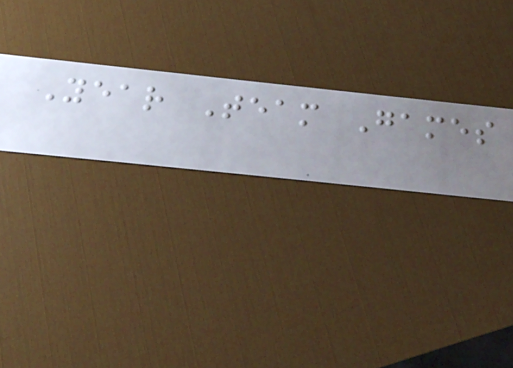Year Team Games
